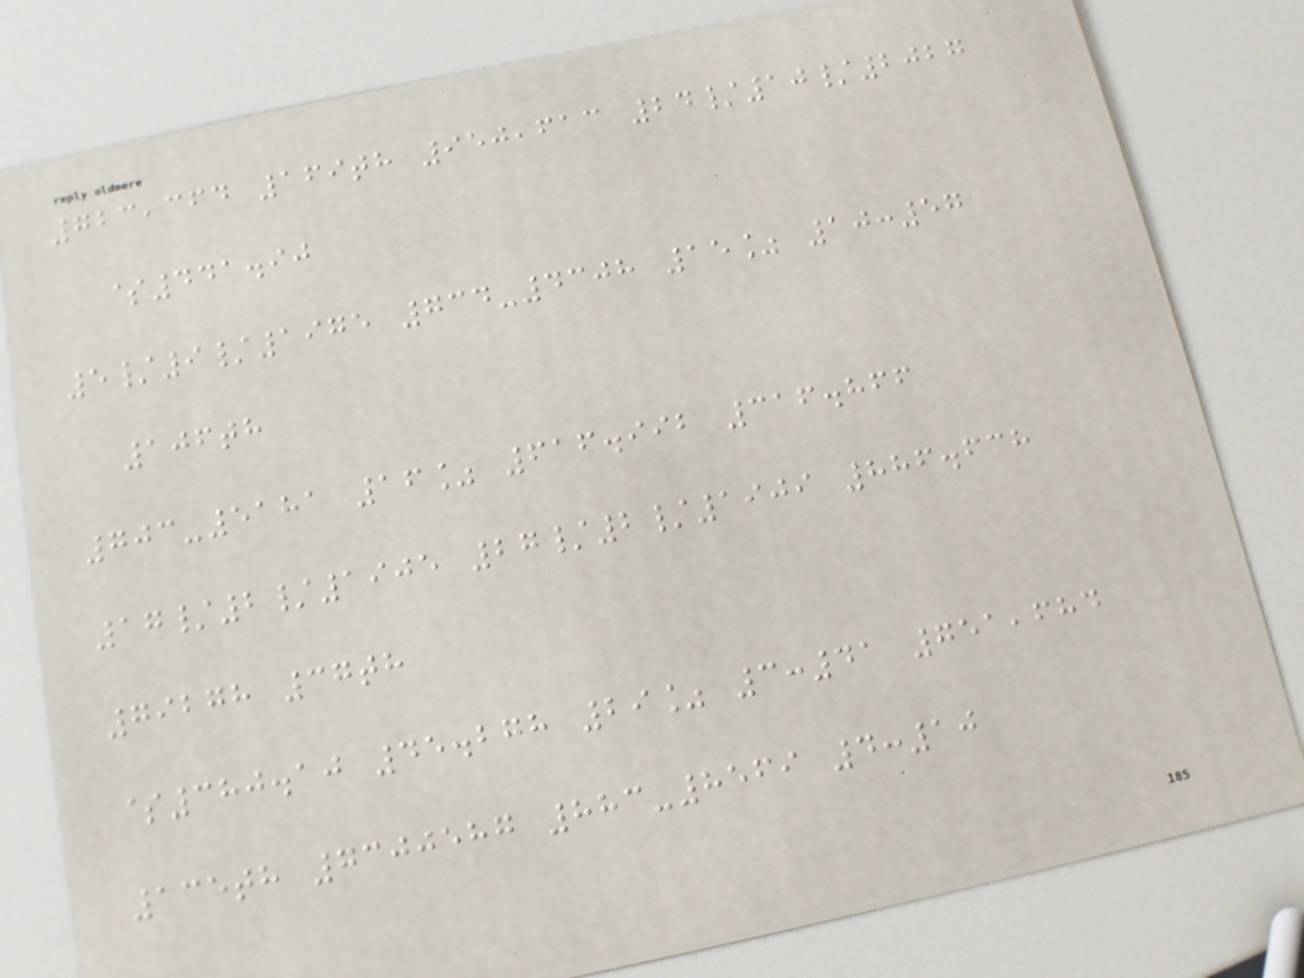723,364 169th 950,613 24/10/2027
$441.90
5/9/1975 734-4308 15% 10:57
106th
703-5181 16% 616.992 316.866
17/2/1905 27/2/1909 886.638
79278 37th
$380.10 45.278 29% 3:41 751,684
135th 7300587 883-8569 4:10
